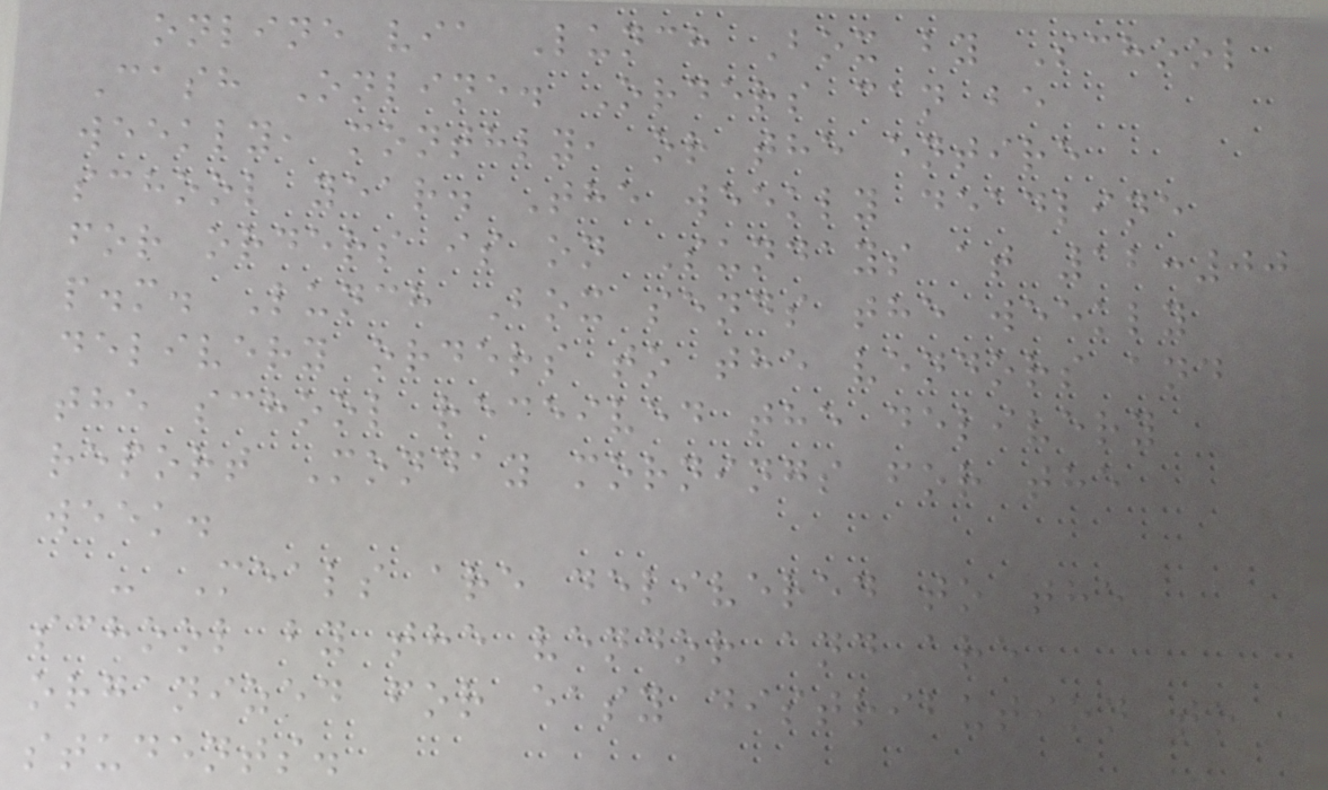online via Lunch Box by School
Cash Online. Orders can be
weekly, monthly, or the entire
school year. The weekly deadline
for orders is on Sundays at 12:00
p.m. Lunch Box sends the weekly
delivery orders to the vendors and
the school received the delivery
report Monday mornings for the
week.
- Meals are delivered to the
school by the vendor and are
organized for easy distribution to
students.
